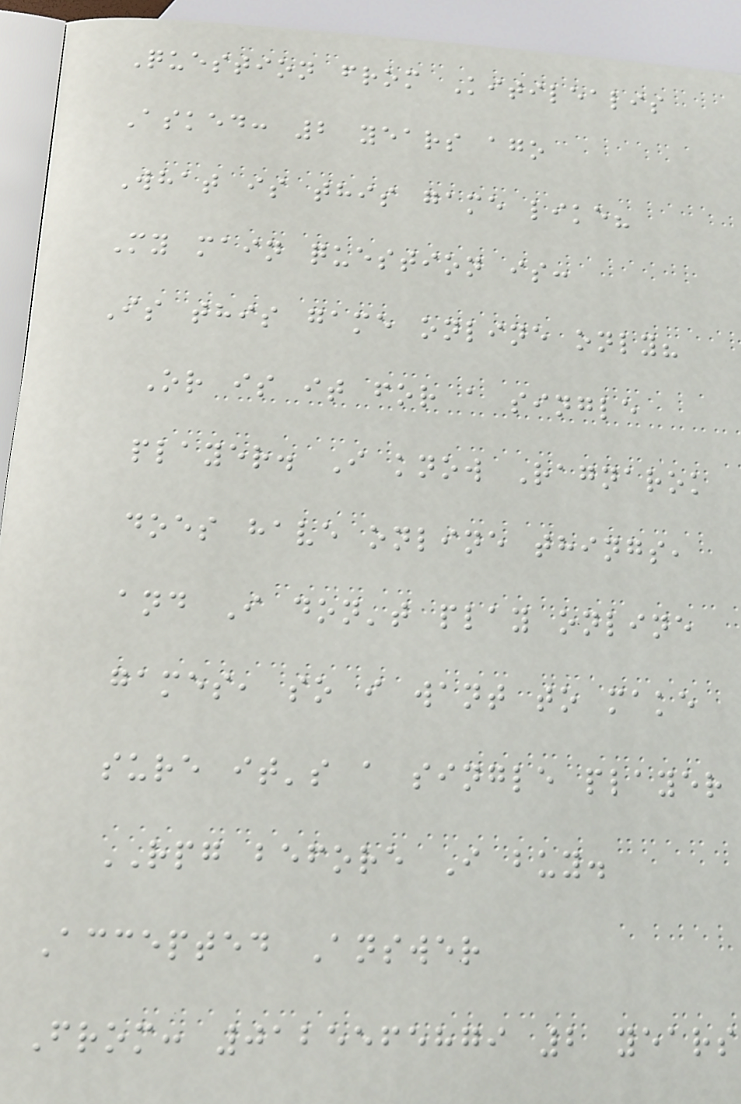Question from Kitilealis
Asked: 2 years ago
What is this game like?
My main question is:
Is this game online only?
Or is it for a single
player. I know Ragnarok
does have online things,
and I don't play online
games, so i want to make
sure it's a single player
RPG before I buy.
Accepted Answer
From: 0125565879 2 years
